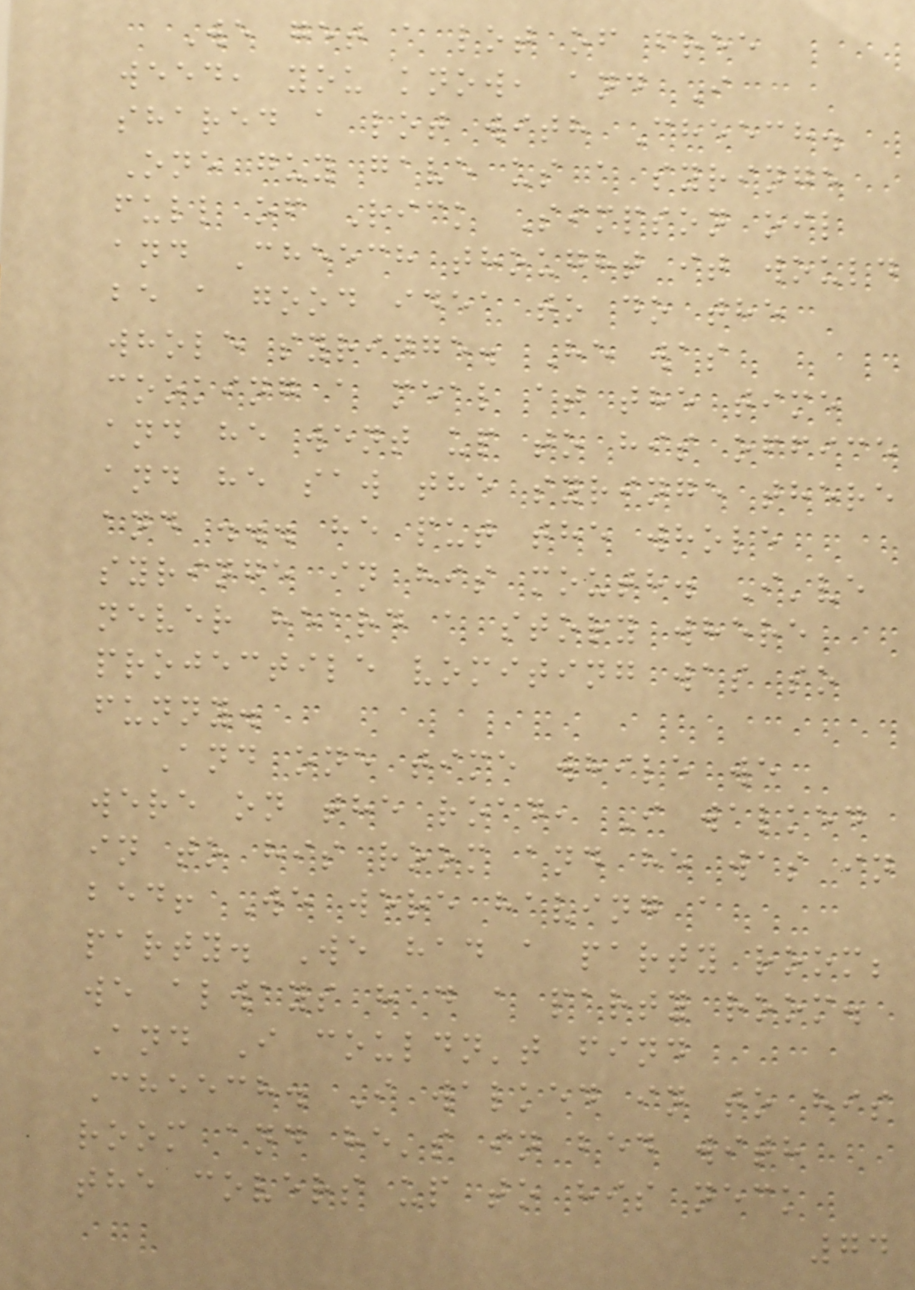We get a lot of free
weed, you know, and I
shared a lot with Cheech.
One guy gave us a syringe
full of Rick Simpson oil
and Cheech thought it would
be a good idea to do the
whole syringe. He was
cooking a meal at the time
and he went up to his office
and he saw the syringe there
and ... he put the whole
syringe in his mouth. I've
never heard a story where
projectile vomiting was so
funny.
And one time while we
were on the road, I walked
in to his room and he was in
bed! We were having a
party. We had a party room;
we always had a party room.
And I couldn't find
Cheech. I walked in to his
room and he's in bed with
the covers up to his neck
74
